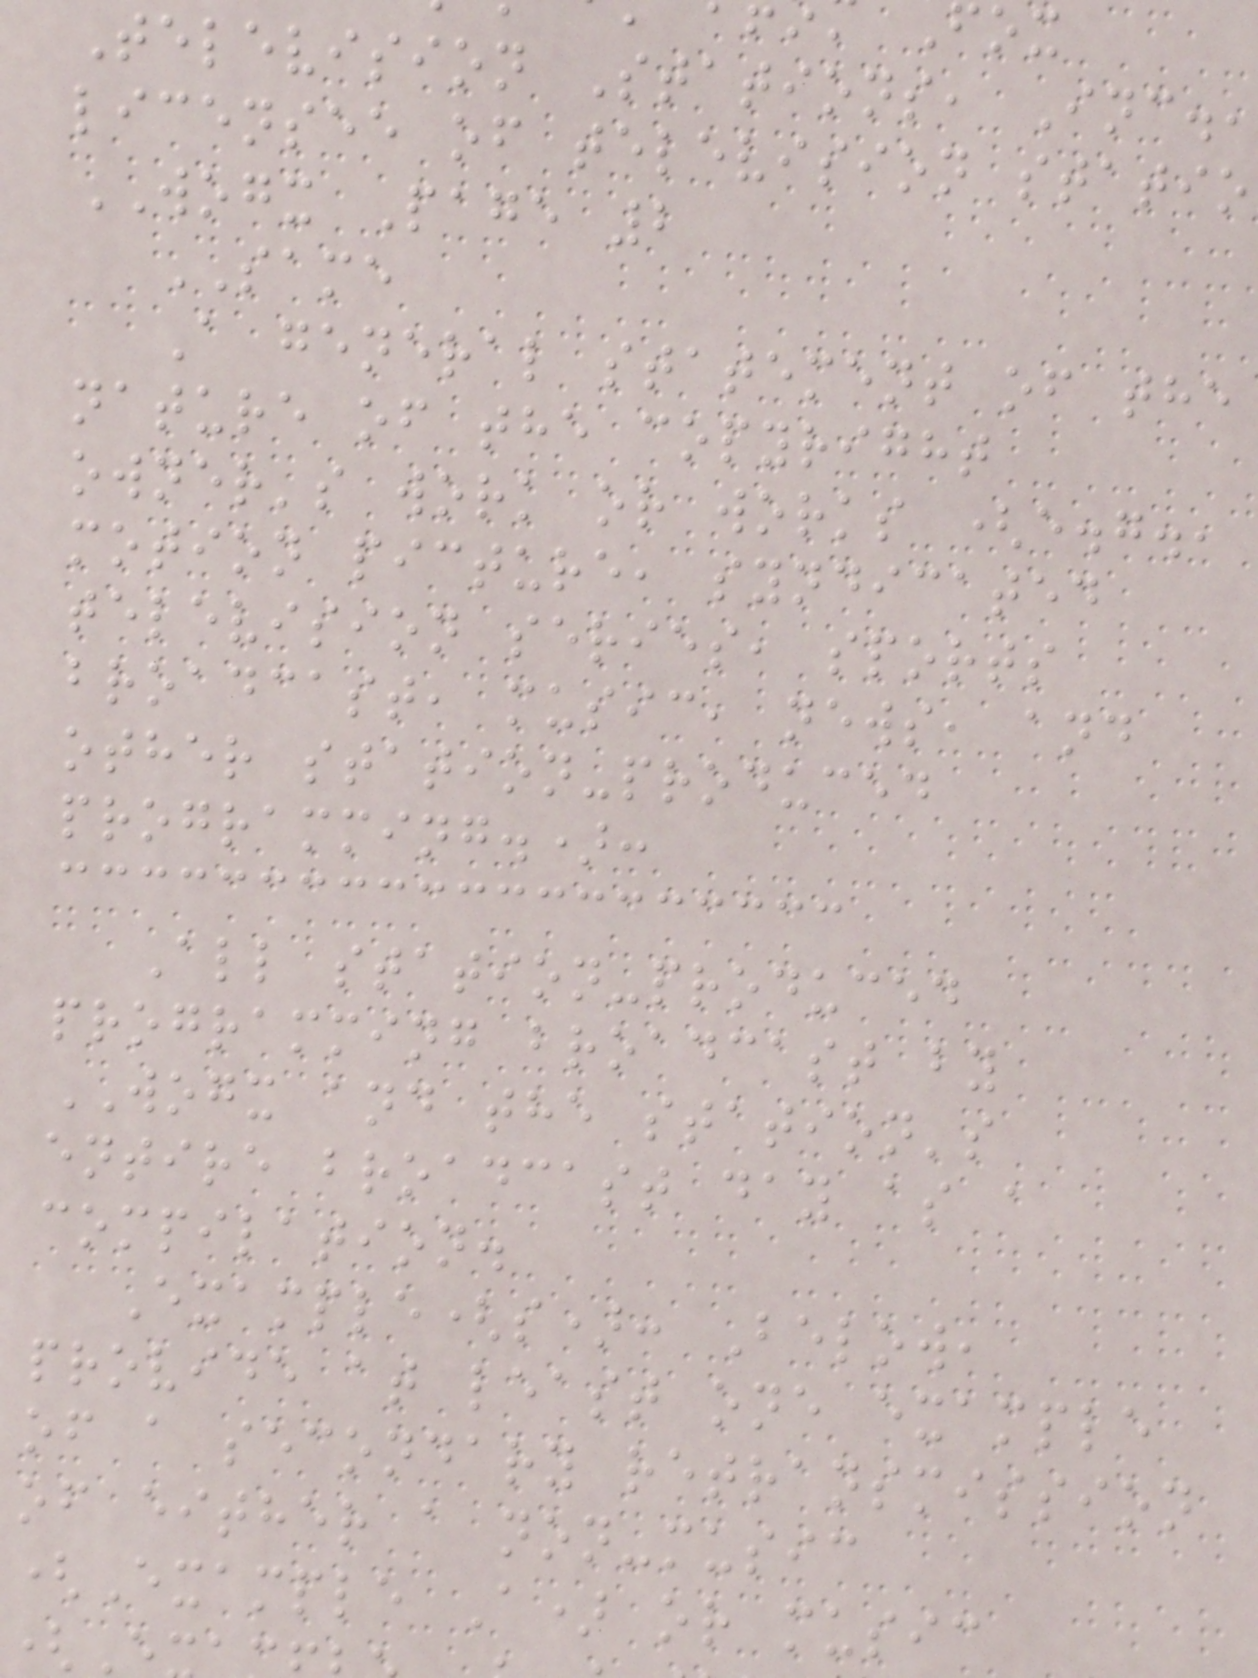Television Stations, Inc.,
licensee of television statio
WOGX Page 2
SAME
A general statement of the
nature of the copyright
owner's work or works (e.g.,
motion picture, syndicated
television series, sports
broadcast, music, news, and
other station-produced
programming.):
All station-produced
programming broadcast by
WOGX and the station's
entire broadcast day as a
compilation.
Example(s): Below,
provide at least one example
of a secondary retransmission
of either a non-music
(Example A) or music
